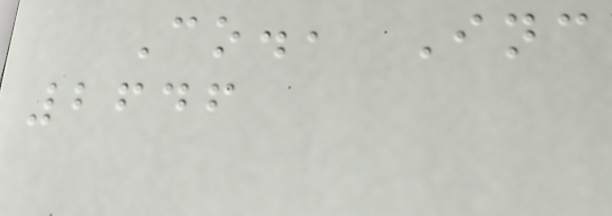Co., Inc
2646
